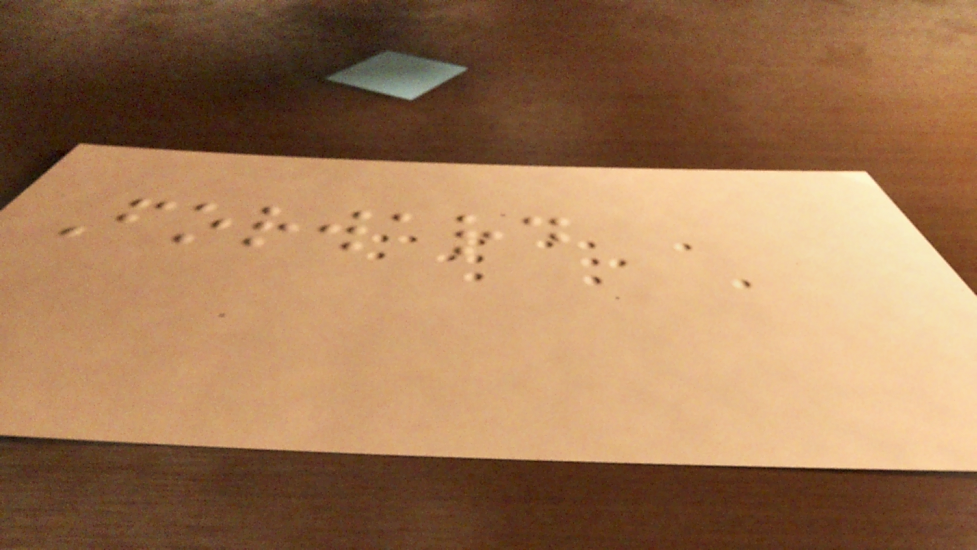Forward
